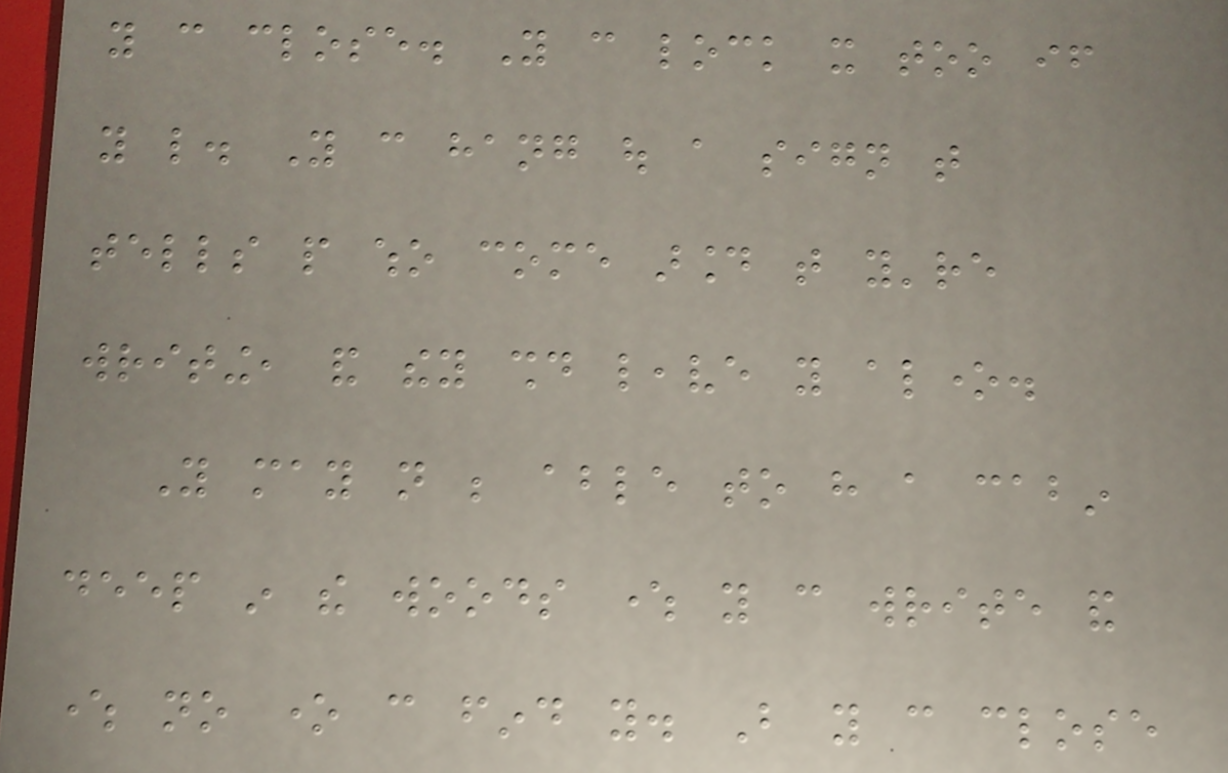you can close. You can lock it too if
you like. You can hang out a sign that
tells people who come around that you're
writing, and they should leave you alone.
You may not be able to have a cabin
deep in the woods where you can write and
where no one can find you. But you can close
